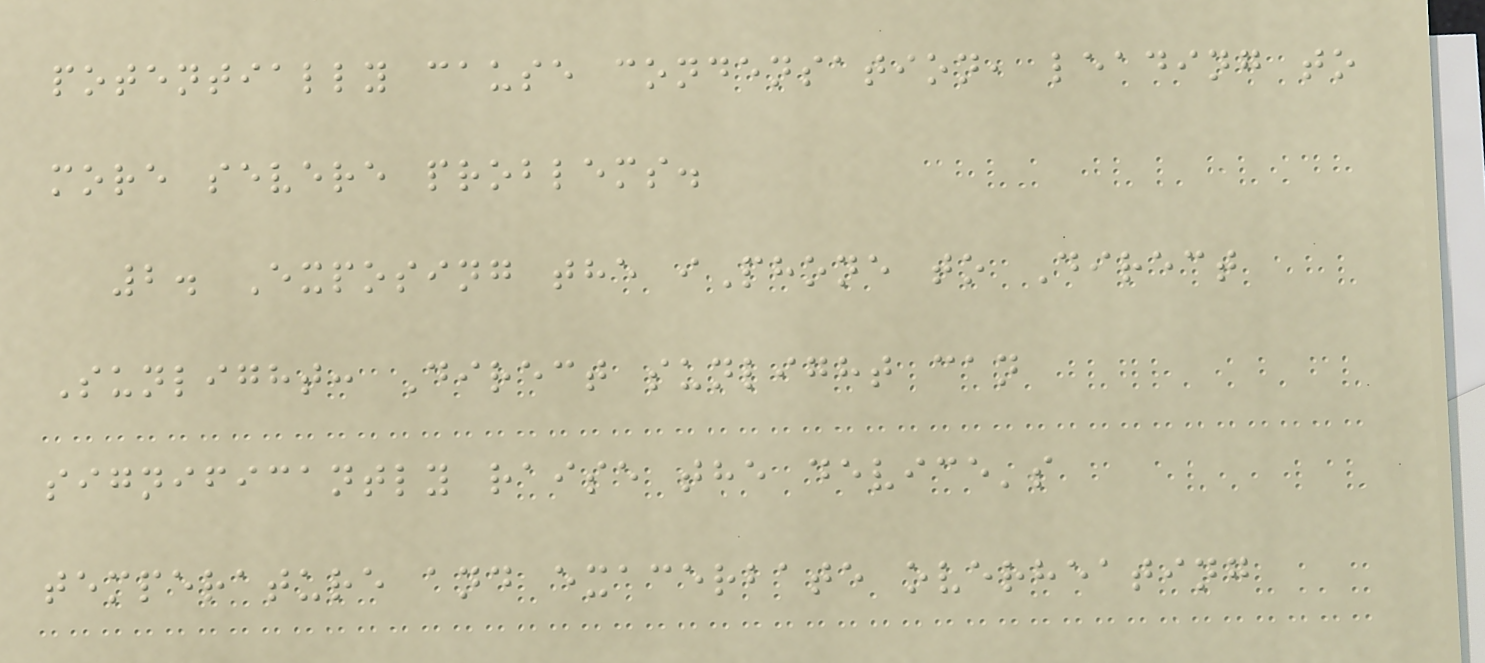potentially cause condensation, leading to
more severe problems.
2. Exposing the iPhone to Direct
Sunlight: Direct sunlight can
significantly raise the device's
temperature and exacerbate overheating
